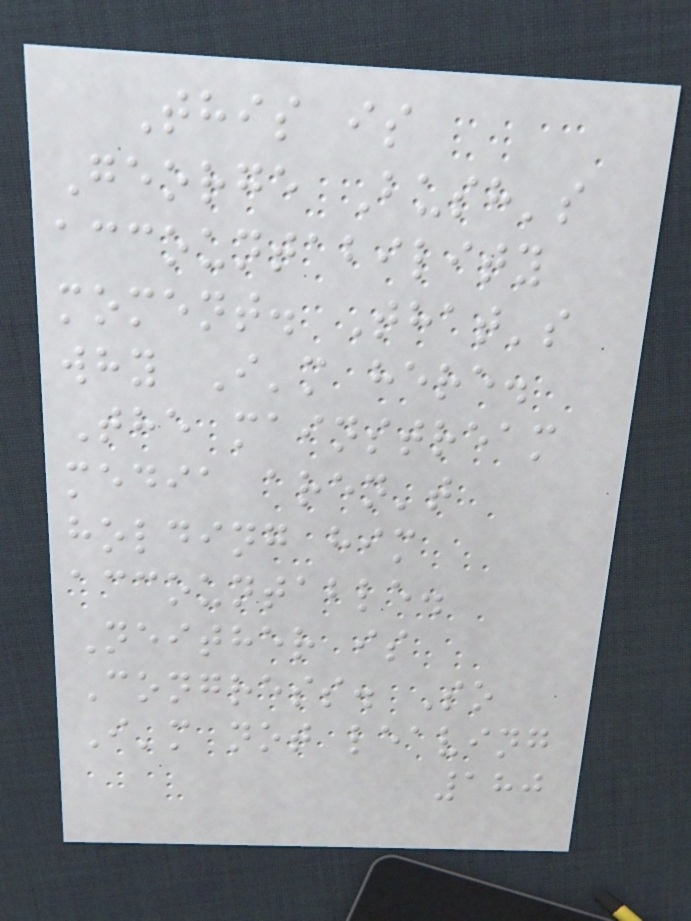This is
George Bush's
accountability
moment. That's
why I'm here.
The mainstream
media aren't
holding him
accountable.
Neither is
Congress. So
I'm not leaving
180
